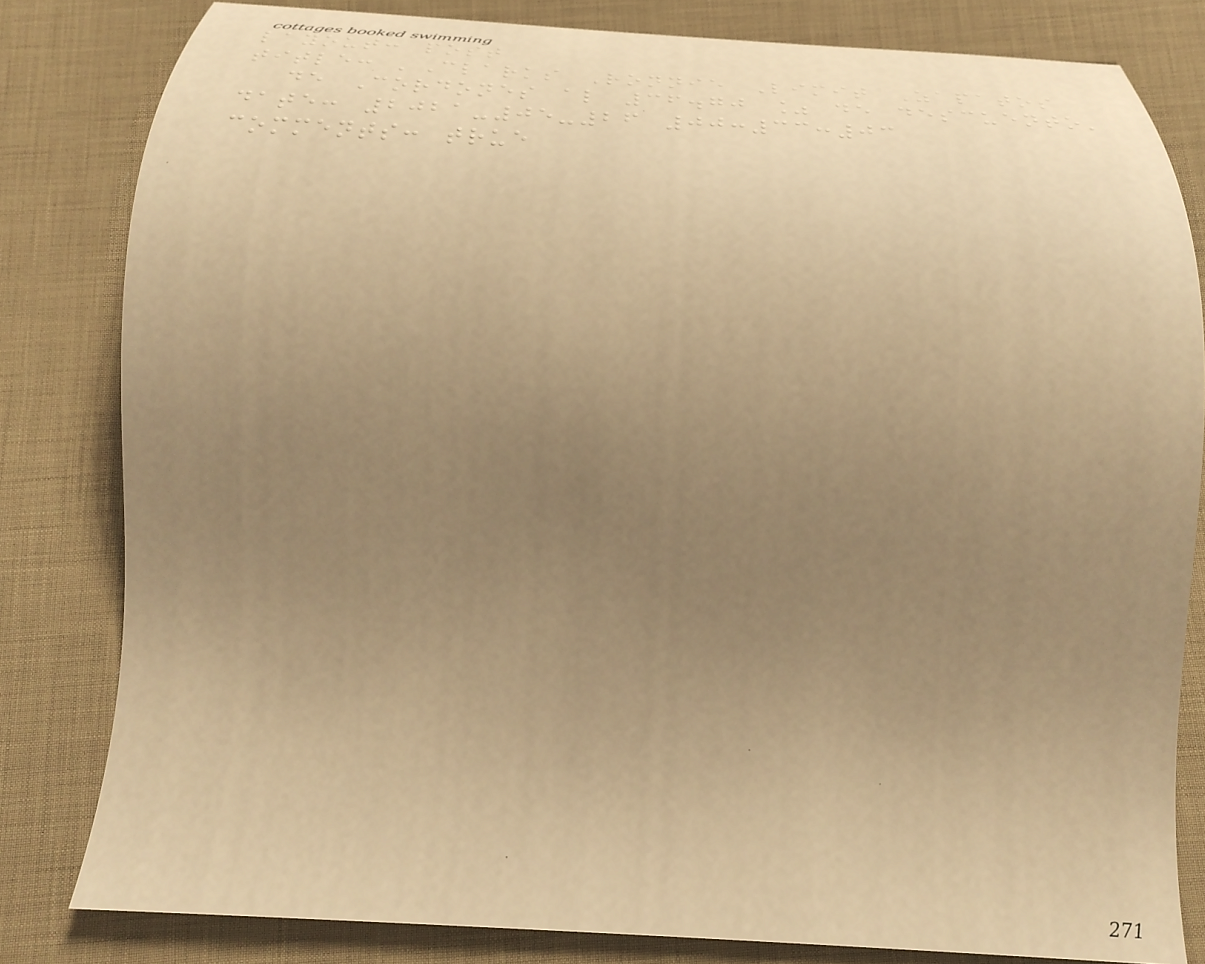layout: post
title: 'Clarks Ronnie Limit Zapatos
de Cordones al 36.70 % de descuento'
date: 2021-05-26 00:33:03
comments: true
